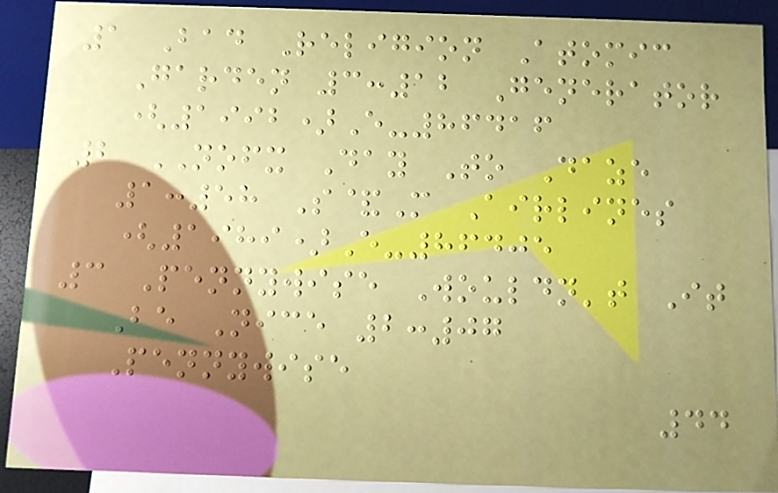1 Bad Religion Atomic
Garden 3:12 Generator
(1992)E-86416
2 NOFX Day To Daze
1:58 S&M Airlines
(1989)E-86405
3 Pennywise Wouldn't It
Be Nice 2:07
Pennywise
44
